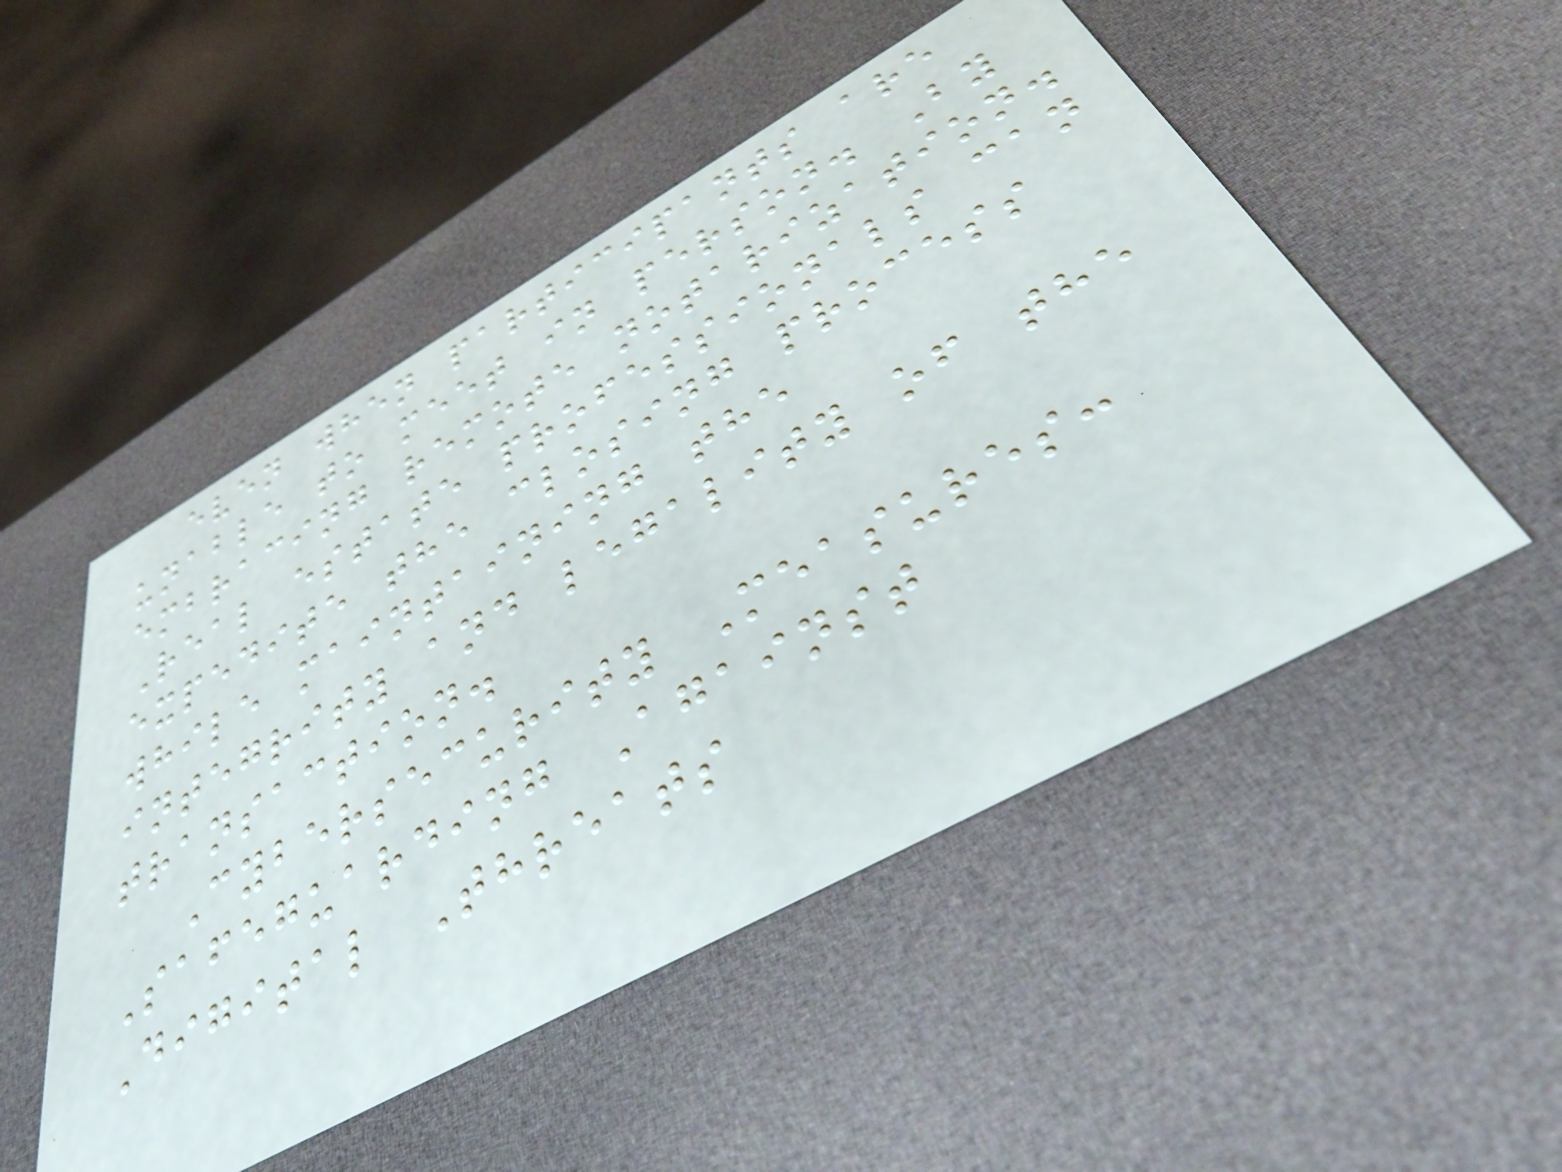even when participants are
unable to meet in person. By
embracing remote notarization.
Real estate professionals can
expedite the closing process
while maintaining the
integrity and legality of the
transaction.
Cybersecurity Measures:
Safeguarding Against
Digital Threats
